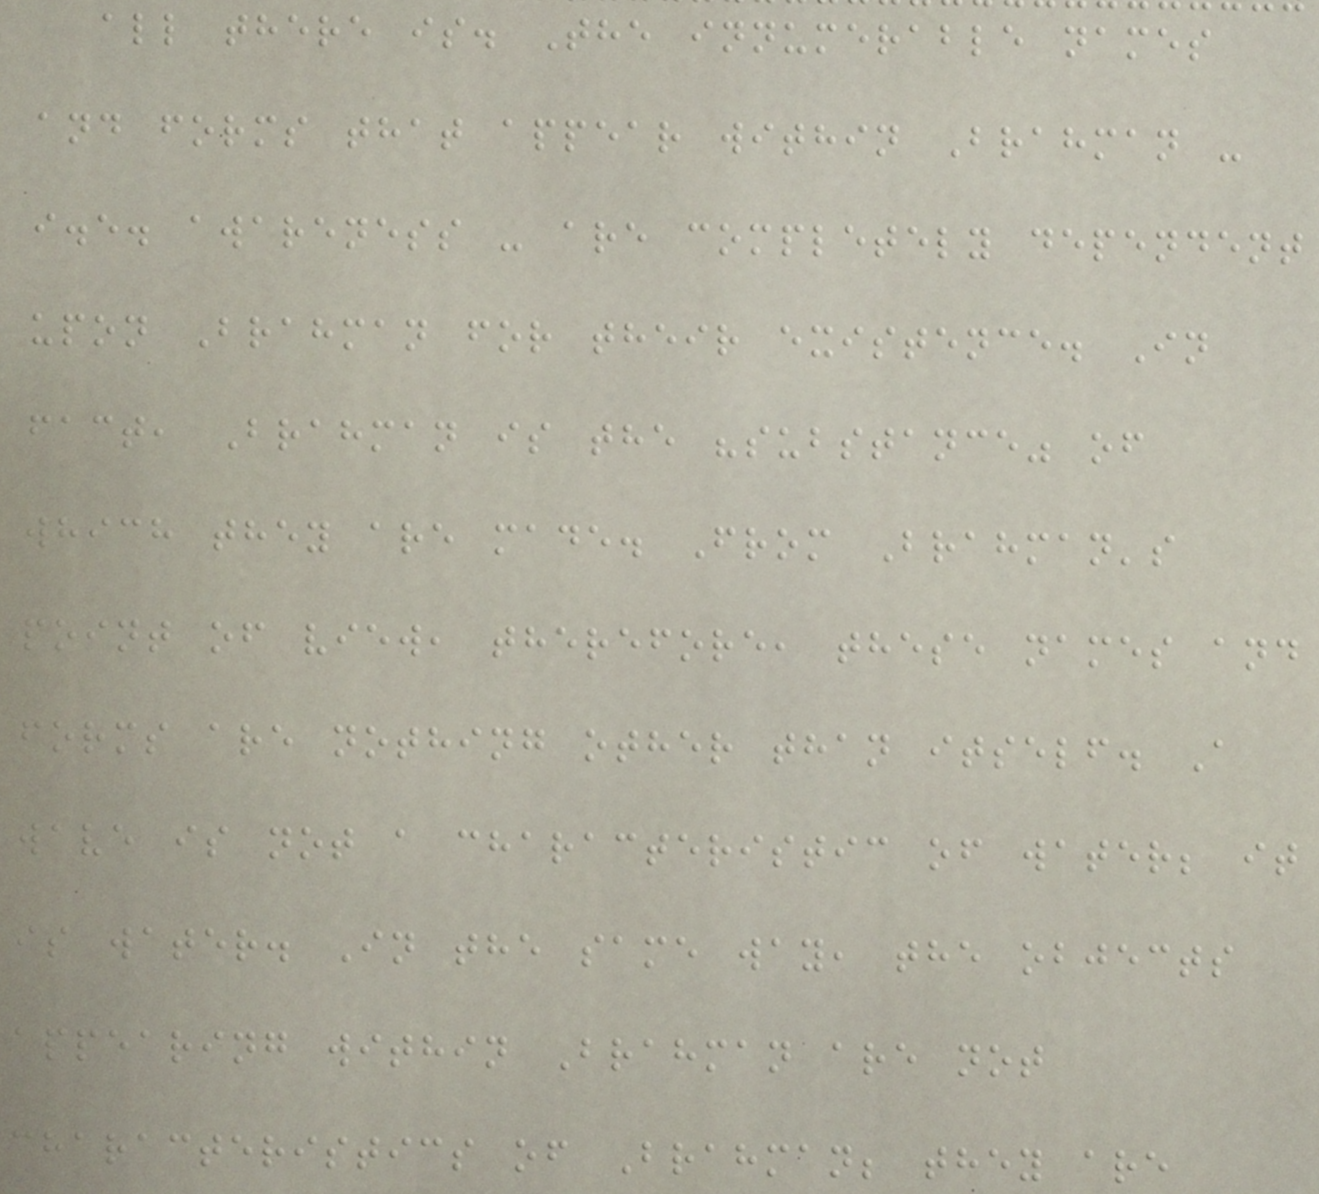all there is. The innumerable names
and forms that appear within Brahman -
i.e. awareness - are completely dependent
upon Brahman for their existence. In
fact, Brahman is the "substance" of
which they are made. From Brahman's
point of view, therefore, these names and
forms are nothing other than itself. A
wave is not a characteristic of water; it
is water. In the same way, the objects
appearing within Brahman are not
characteristics of Brahman; they are
